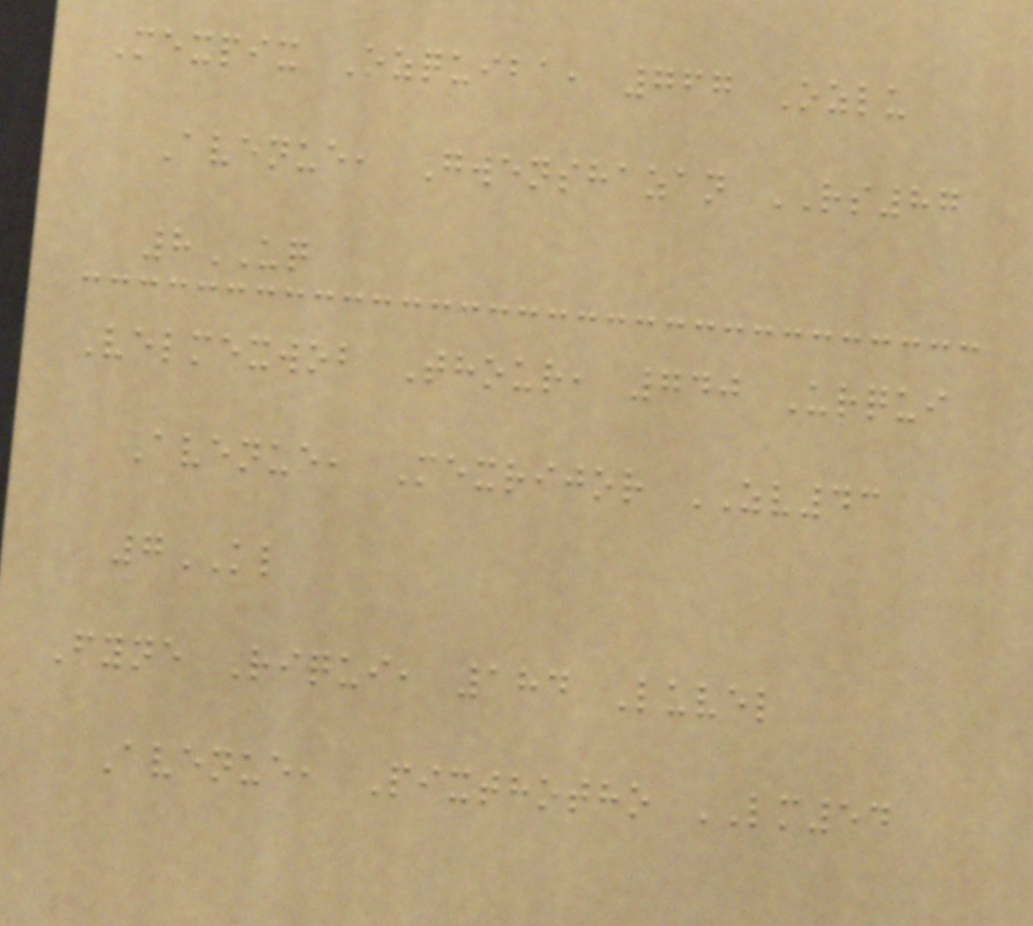Mexpix Ozquiba, 767 Ozlu
Avenue, Gwenshazan RS87
8UQ
Velmexwob Thour, 740 Urqui
Avenue, Mexrijor ZV43
7KL
Fyne Riqui, 184 Luvel
Avenue, Pixthotho LM54
